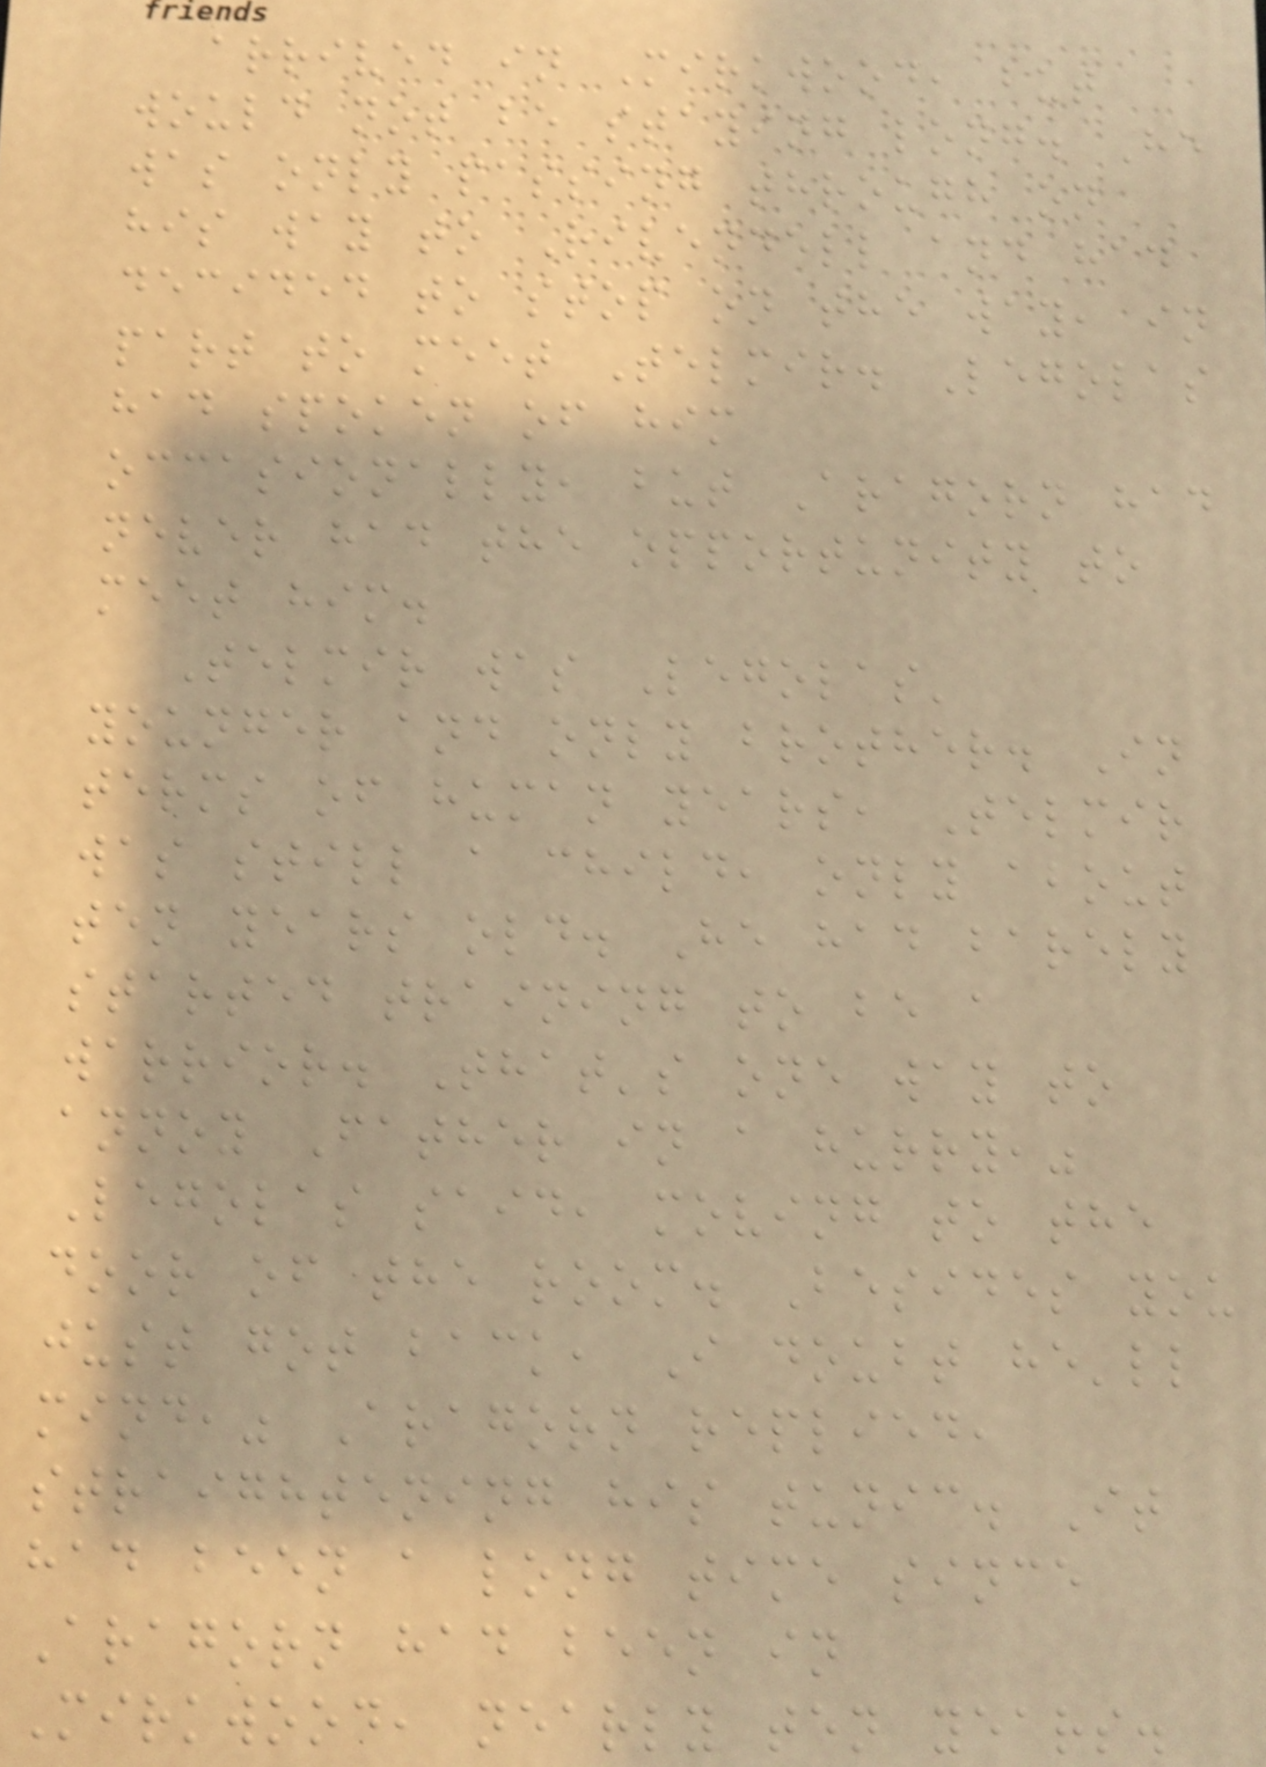arrived in Mirkwood, but
would not be staying long. He
was only passing through on
his way to Rivendell and had
decided to stop on the way, in
part to meet Telmir. Legolas
had spoken of him
occasionally, but Aragorn had
never had the opportunity to
meet him.
Telmir was Legolas'
younger and only brother. In
terms of human years, Telmir
was still a child, only about
ten years old. He had barely
started training to be a
warrior. That's one way to
annoy Father in a hurry,"
Legolas said, moving to the
door of the room. Besides you
just got back, I doubt he'll
mind," Aragorn replied,
straightening his tunic. It
had been a long time since
Aragorn had been in
Mirkwood, nearly ten years.
